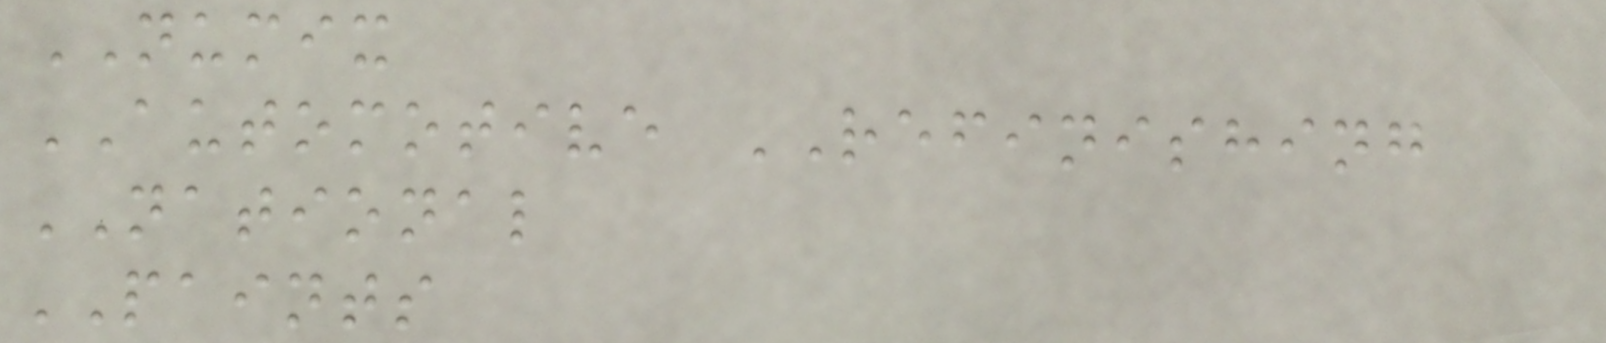NUMIX
AUTOMOTIVE REFINISHING
NATIONAL
PAINTS
